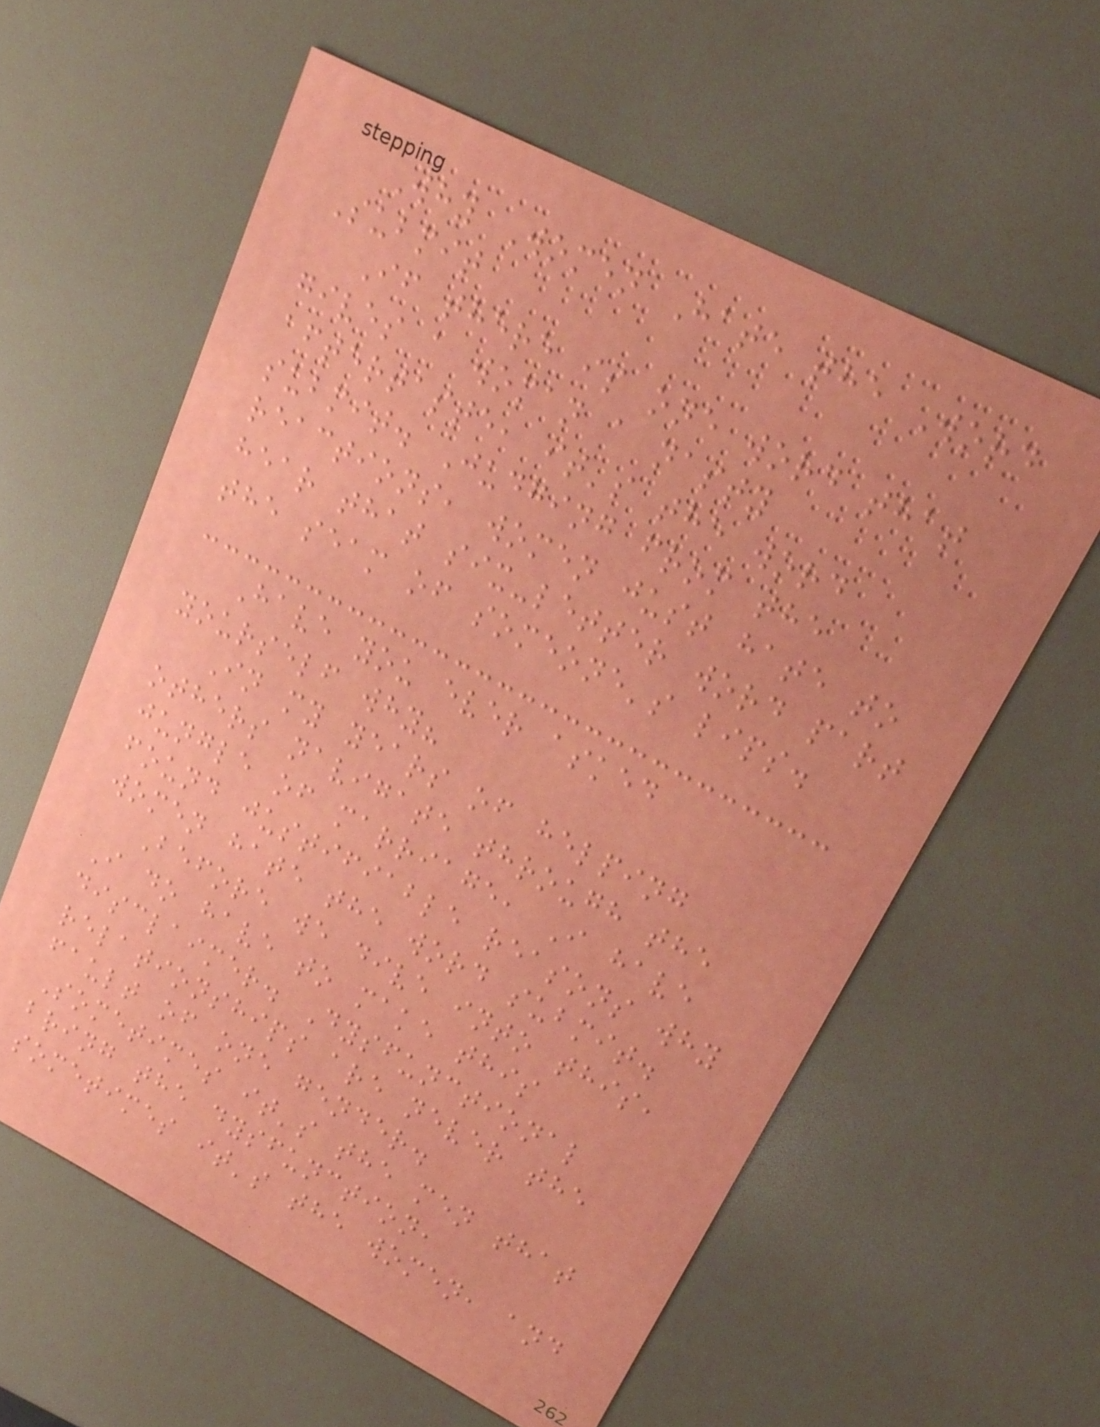Why Women Hate the Word
Submit
If there is one word that
gives a woman a nasty
aftertaste, it's the word
submit. Judging from the
reactions, women just hate to
hear that six-letter word part
the seam of someone's lips.
Have you ever asked
yourself why?
In my years of helping
others navigate through the
jungle of marriage, I have
found justifiable reasons why
women hate the word submit.
Before we dive into this,
I do have to make this
disclaimer. Dysfunctional
relationships are never the
fault of one gender.
Sometimes it's the men that
bring the dysfunction,
sometimes it's the women, and
